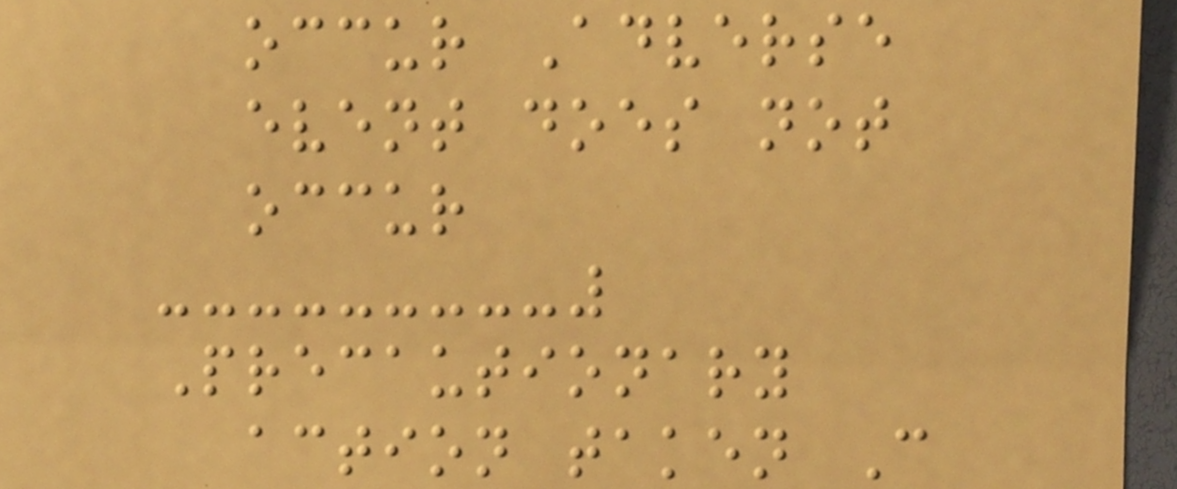occur Adverse
event does not
occur
Precautionary
action taken C
